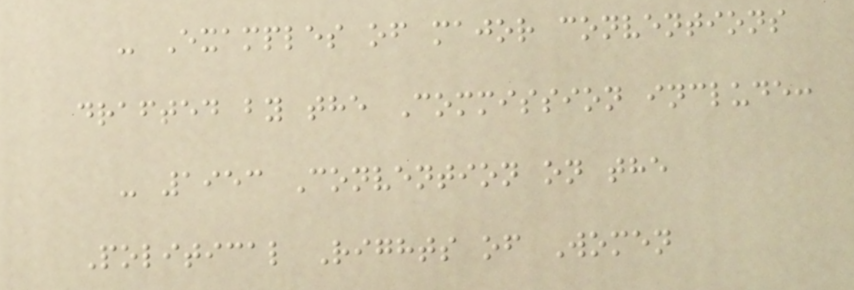- Examples of major conventions
drafted by the Commission include:
- 1953 Convention on the
Political Rights of Women
